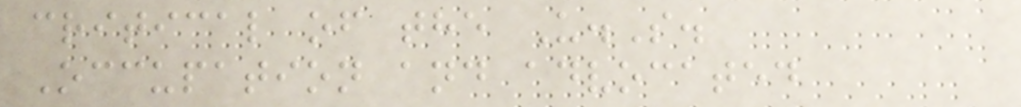critical of the U.S.
Occupation and advocated
